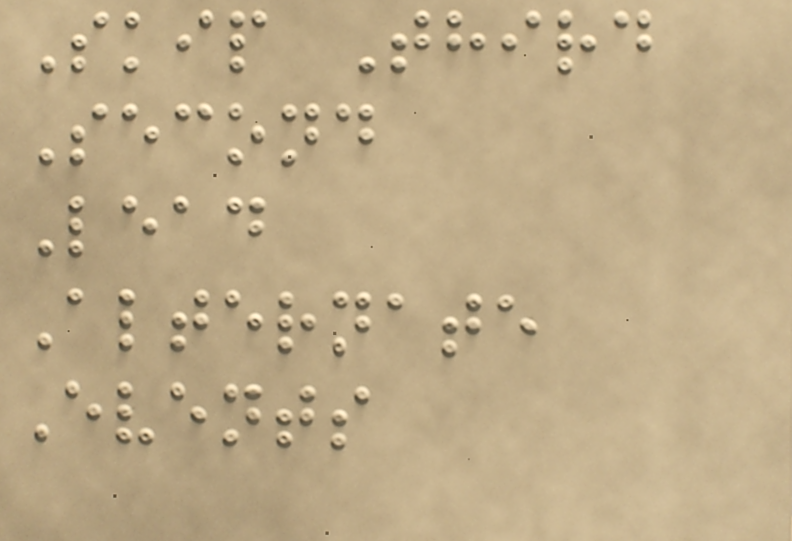Skip Third
Second
Lead
Alternate
Events
